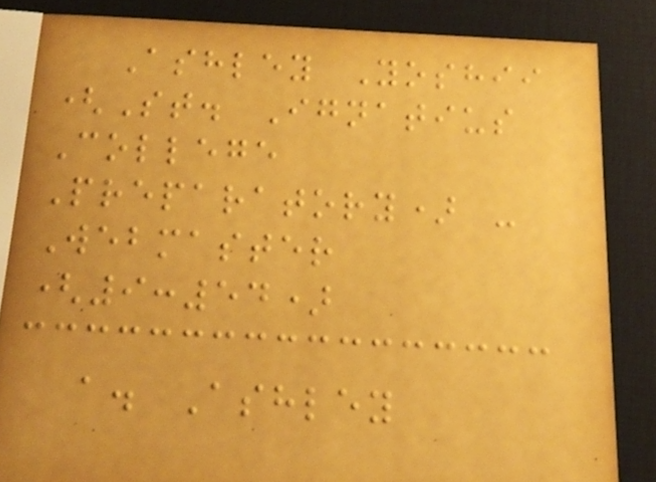Ashley Yoshii
(St. Ignatius
College
Preparatory) -
Webmaster
(9:54)
a. Ashley
